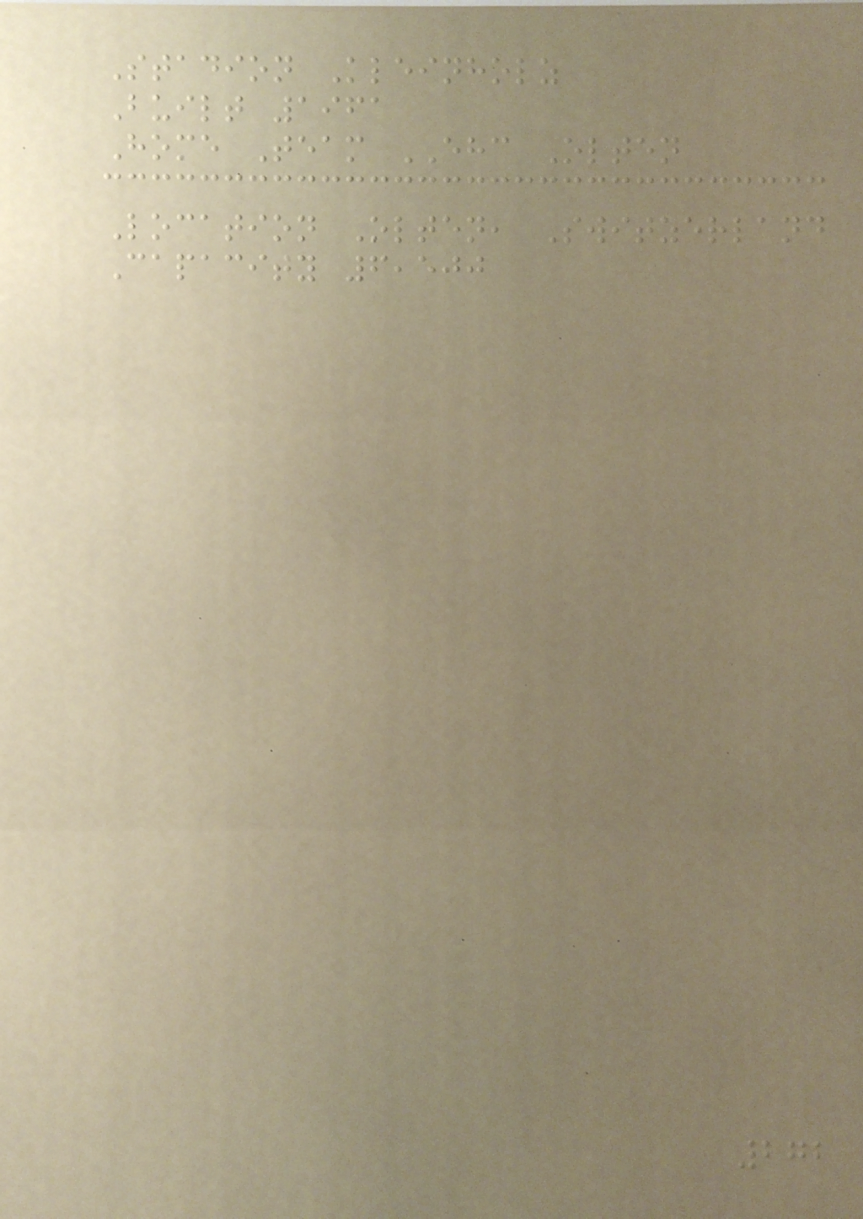Stadion Kleinholz
Built 1961
Home Team EHC Olten
Location Olten, Switzerland
Capacity 6,500
272
